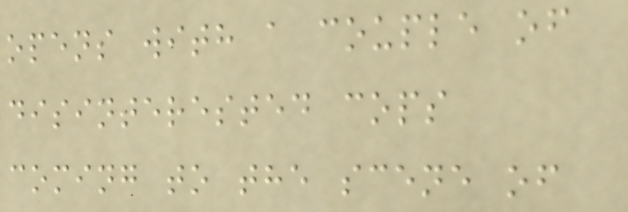opens with a couple of
disinterested cops
coming to the scene of
